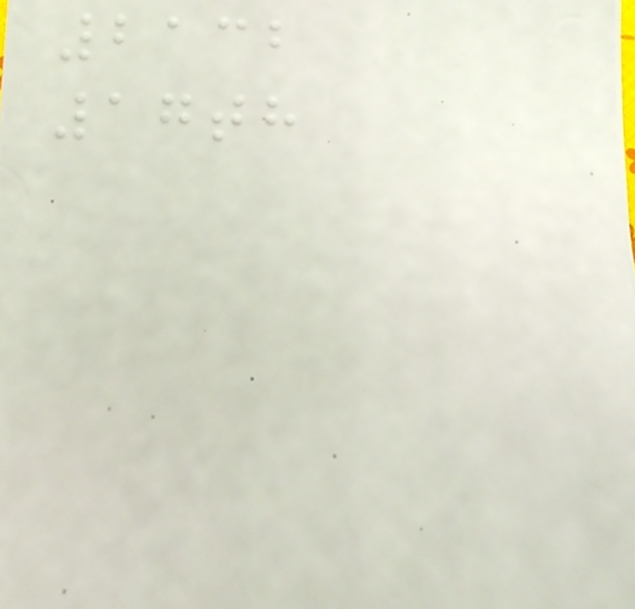2132
17th
